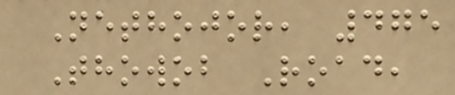Nethojor, 475
Thowob Road,
